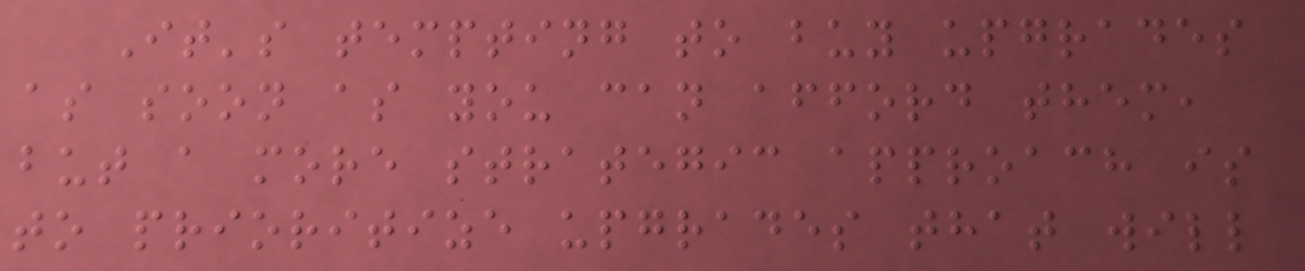It's tempting to buy upgrades
as soon as you can afford them,
but a more strategic approach is
to prioritize upgrades that will
